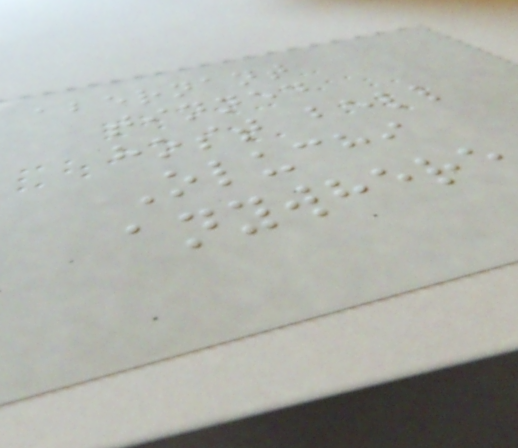abernant
tinned
host bell
Oluchi
anywhere
